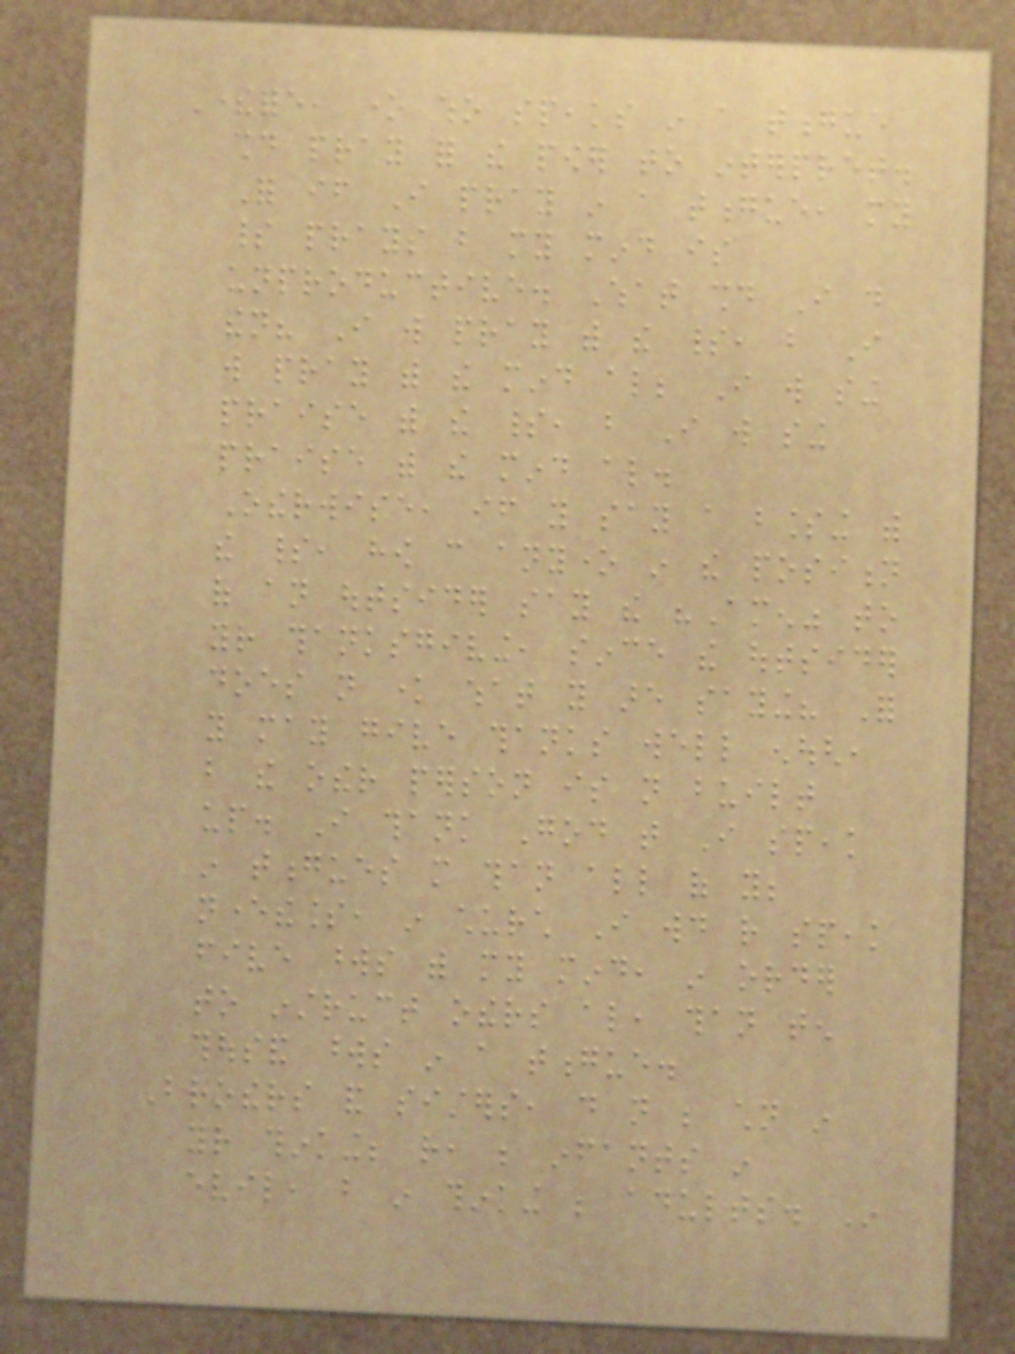Therefore, one who speaks in a tongue
should pray for the power to interpret.
For if I pray in a tongue, my
spirit prays but my mind is
unproductive. What should I do
then? I will pray with the spirit, but I
will pray with the mind also; I will sing
praise with the spirit, but I will sing
praise with the mind also.
Otherwise, if you say a blessing with
the spirit, how can anyone in the position
of an outsider say the "Amen" to
your thanksgiving, since the outsider
does not know what you are saying? For
you may give thanks well enough,
but the other person is not built
up. I thank God that I speak
in tongues more than all of you;
nevertheless, in church I would rather speak
five words with my mind, in order
to instruct others also, than ten
thousand words in a tongue.
Brothers and sisters, do not be children in
your thinking; rather, be infants in
evil, but in thinking be adults. In
